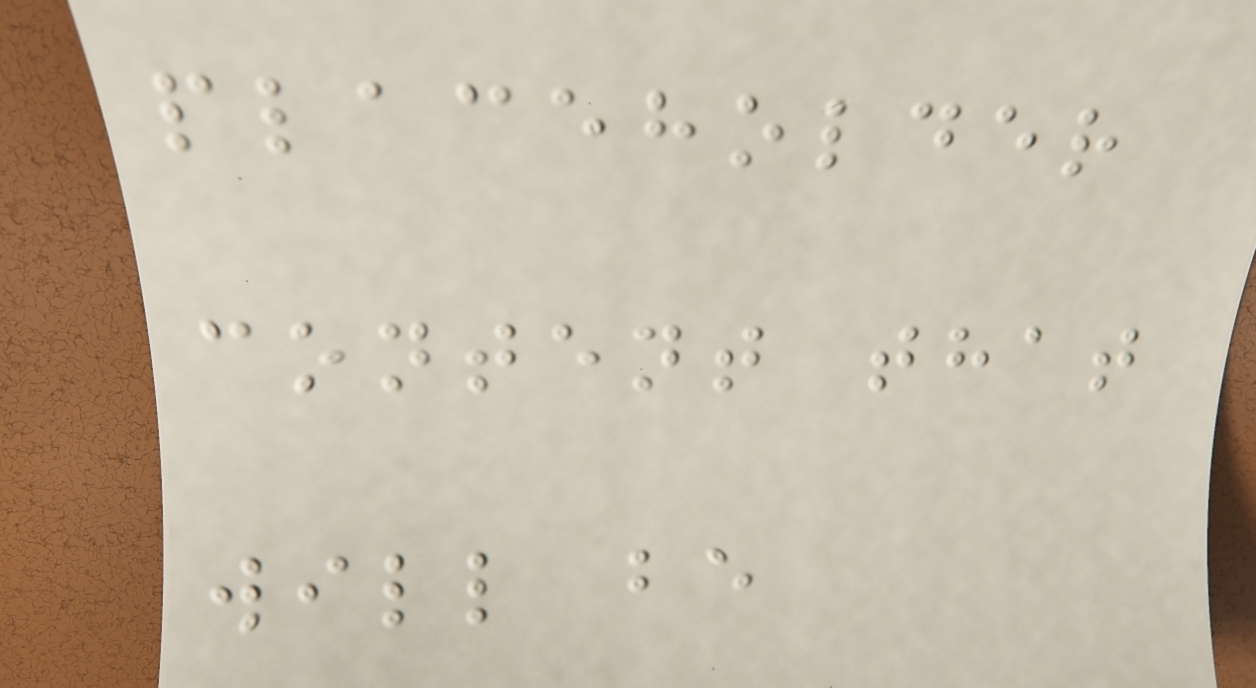placeholder
content that
will be
